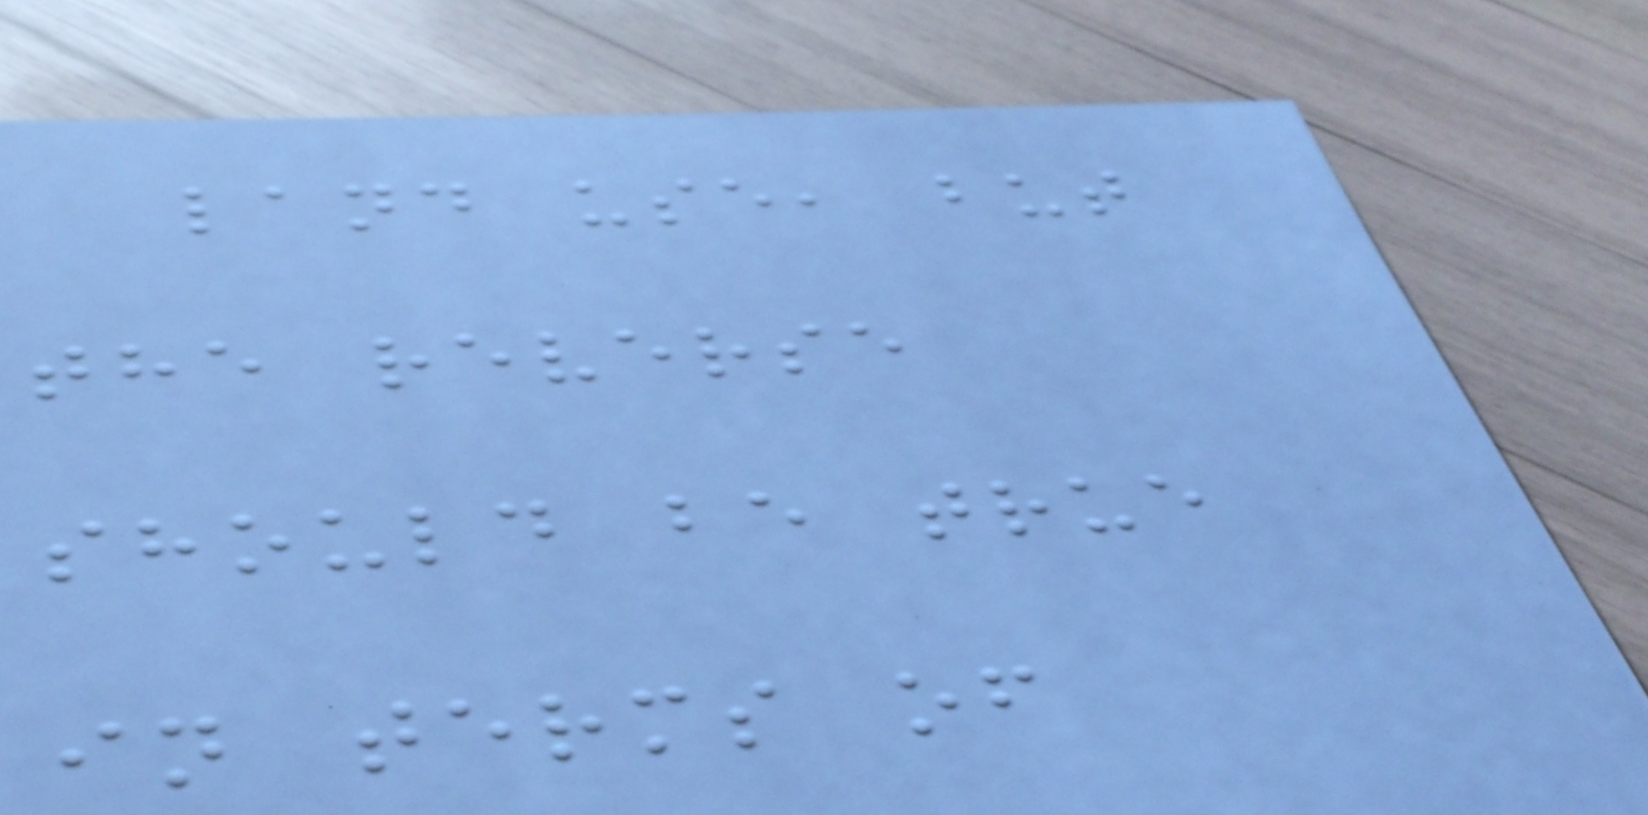land use, but
the reverse
should be true
in terms of
